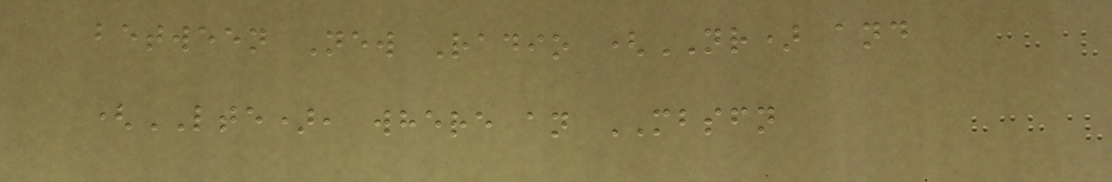between New Radio (NR) and
(LTE), where an MBSFN
